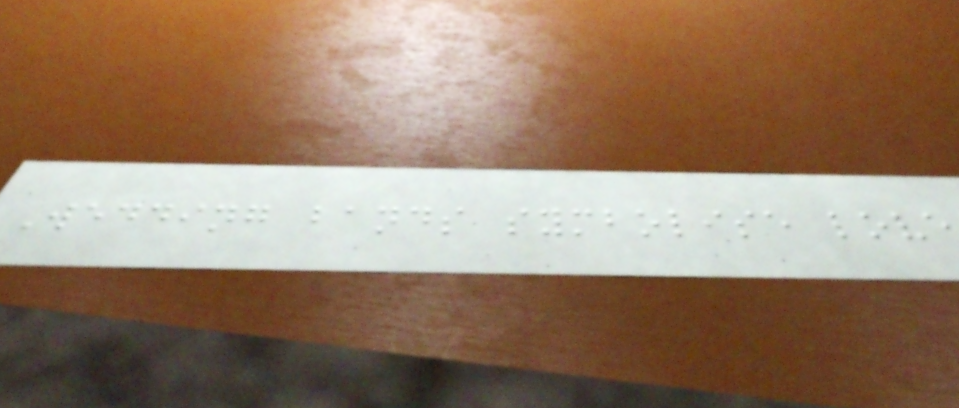Wedding bands symbolise love
